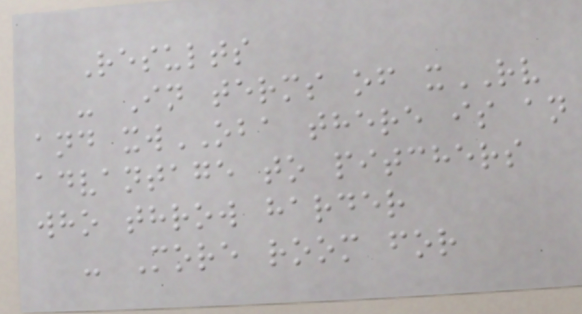Results
- In terms of xRV
and xwOBA there is an
advantage to pitchers
who throw harder
- More room for
